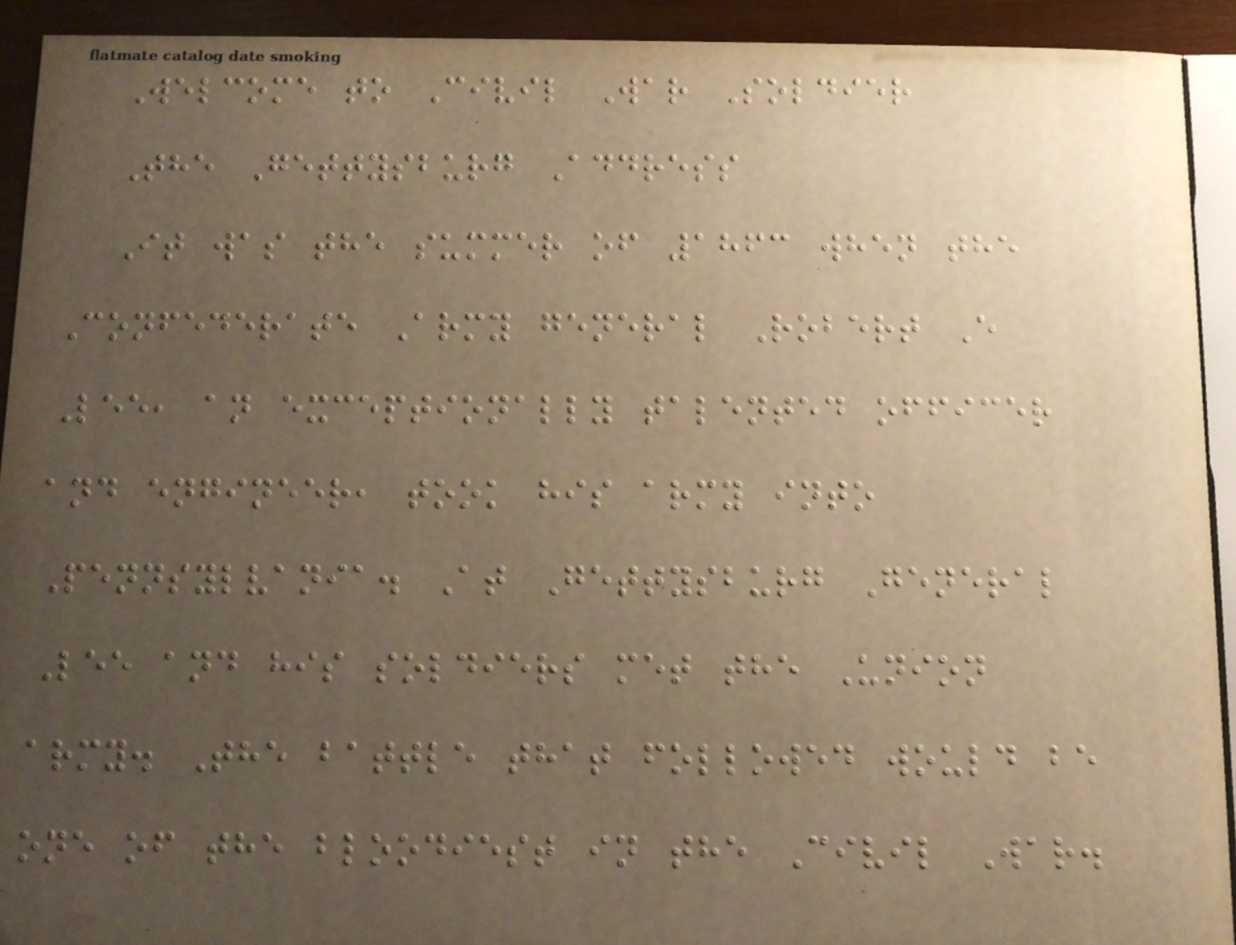Welcome to Civil War Soldier
The Gettysburg Address
It was the summer of 1863 when the
Confederate Army general Robert E
Lee, an exceptionally talented officer
and engineer, took his army into
Pennsylvania. At Gettysburg General
Lee and his soldiers met the Union
army. The battle that followed would be
one of the bloodiest in the Civil War.
